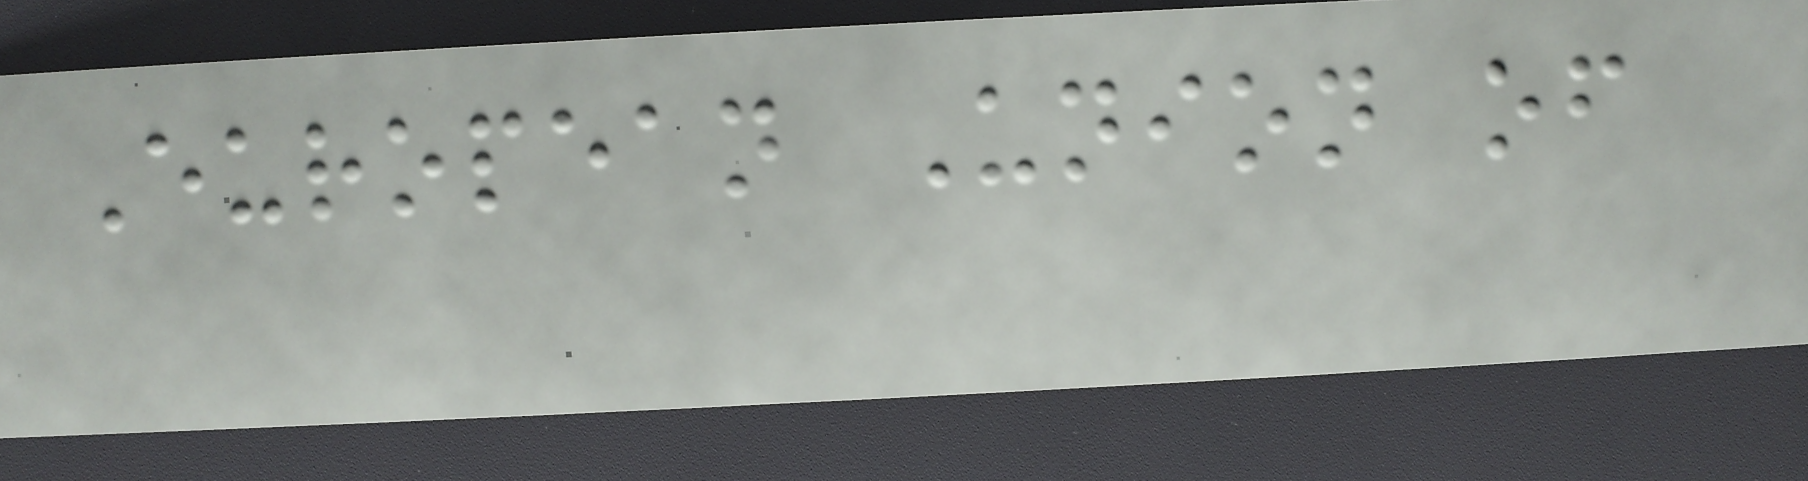European Union of
